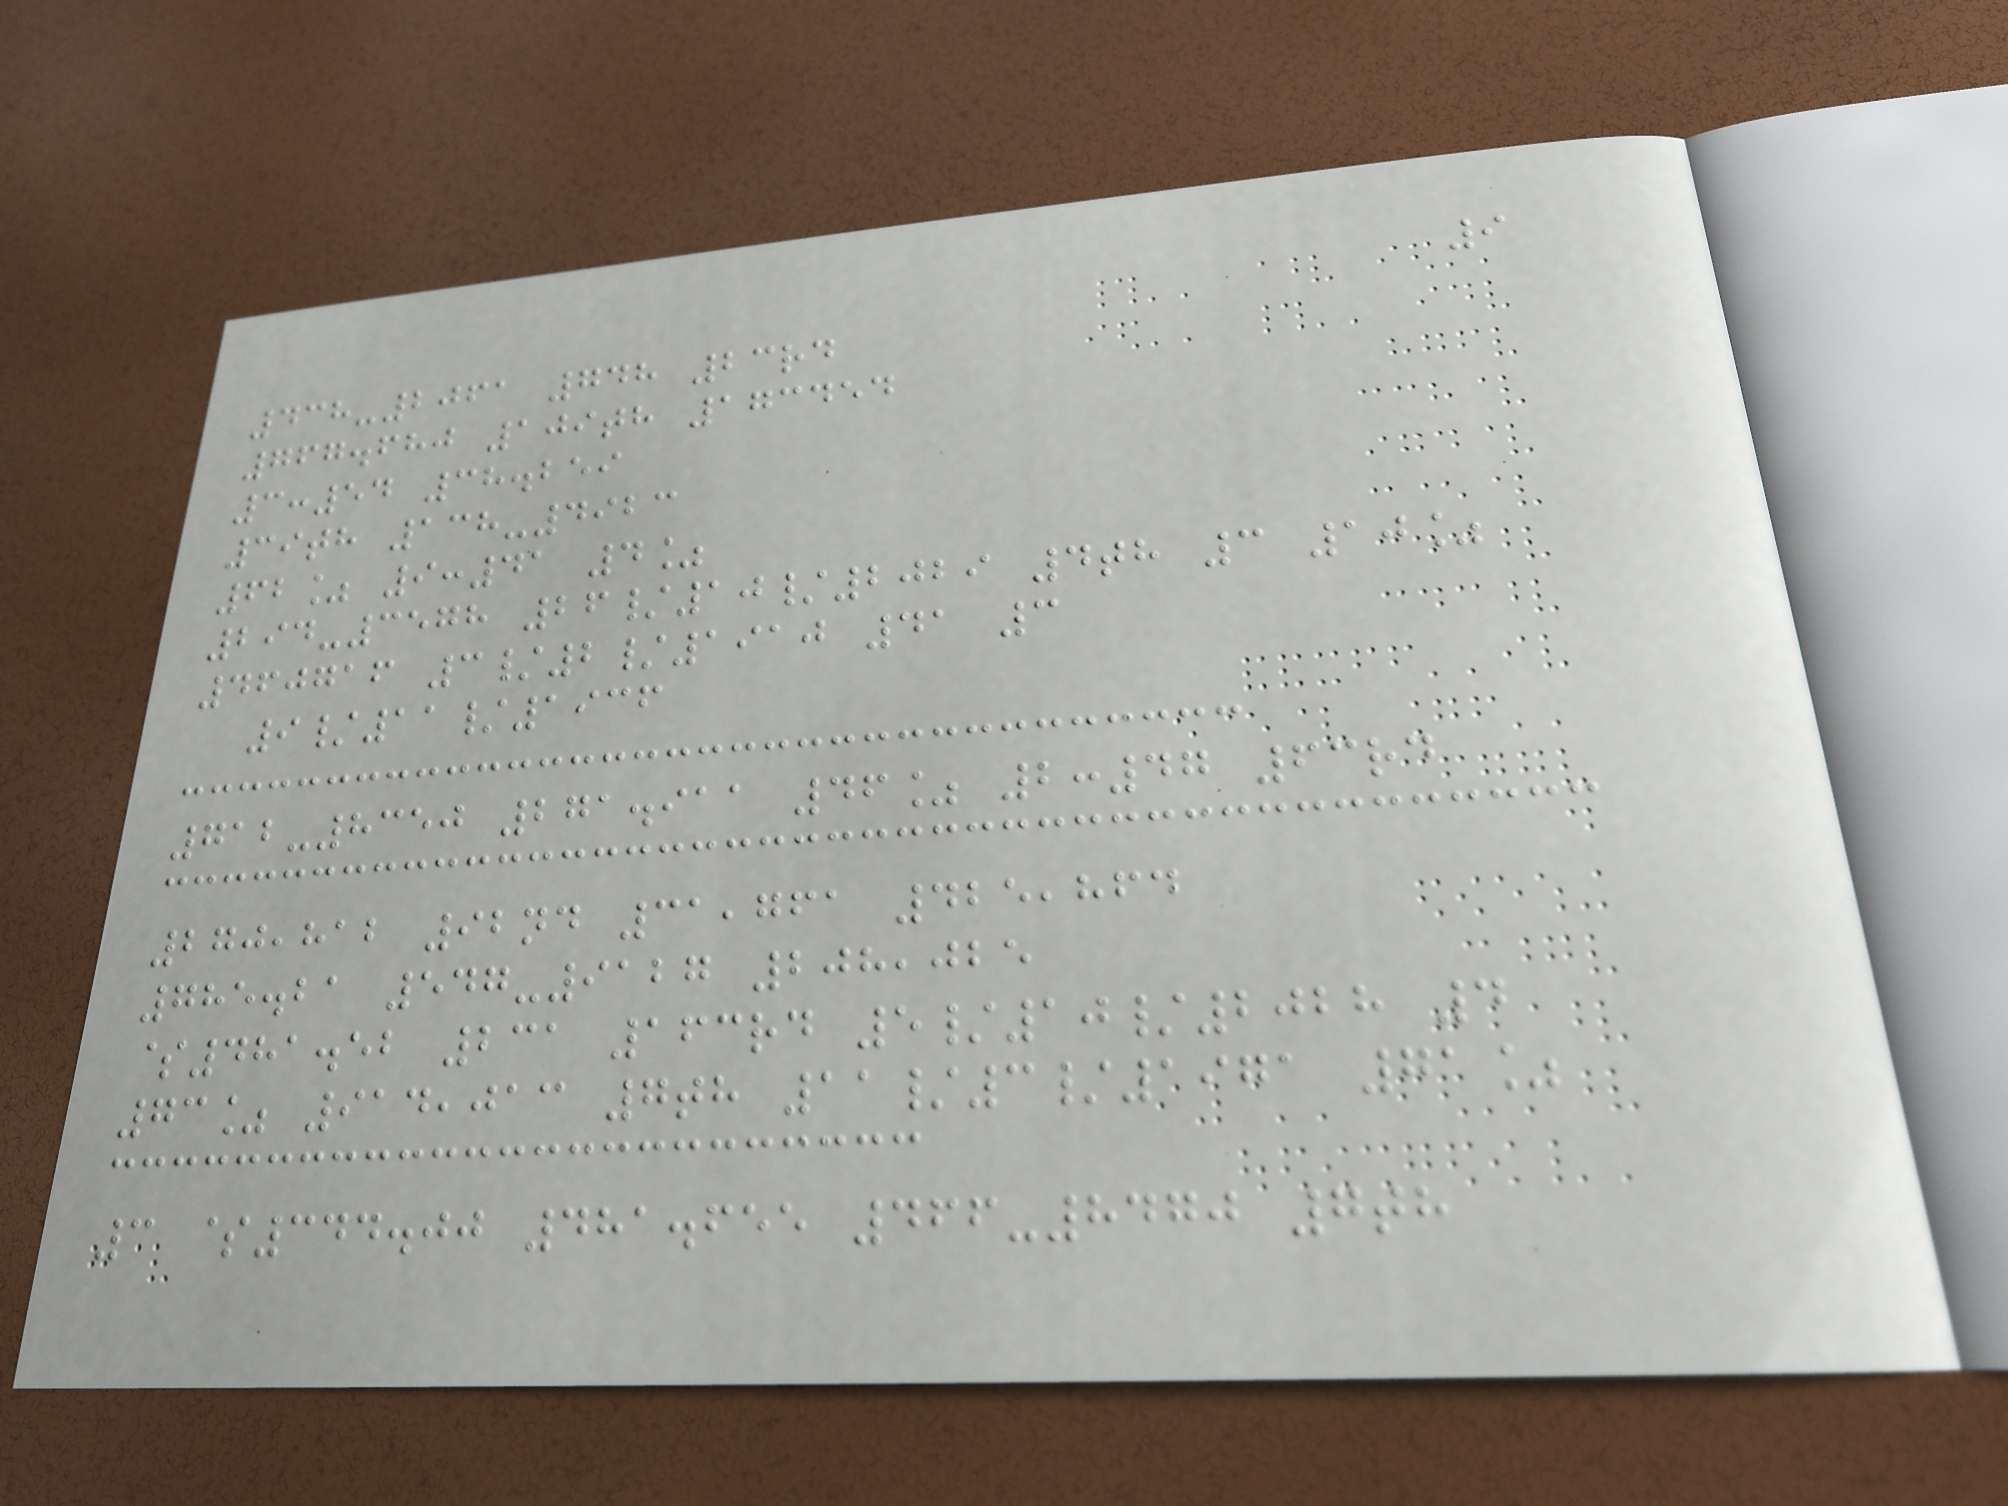9
438-2061 748 23rd
767.680 109th 173454
3:54 38.259
39th 138-4923
62% 9:41 4%
294-3578 26/10/2029 4th 3 10%
460716 3/2/1910 41 3
9/11/1936
712-8350 271.911 46% 2:47 63rd
270,812 92nd 31,761 425,864
785.21 547-9127 208,025
$481.52 231 163rd 5/10/2028 4
73% 914,013 7th 11/3/1971 71%
3 $344.00 481.655 466-8470 7th
